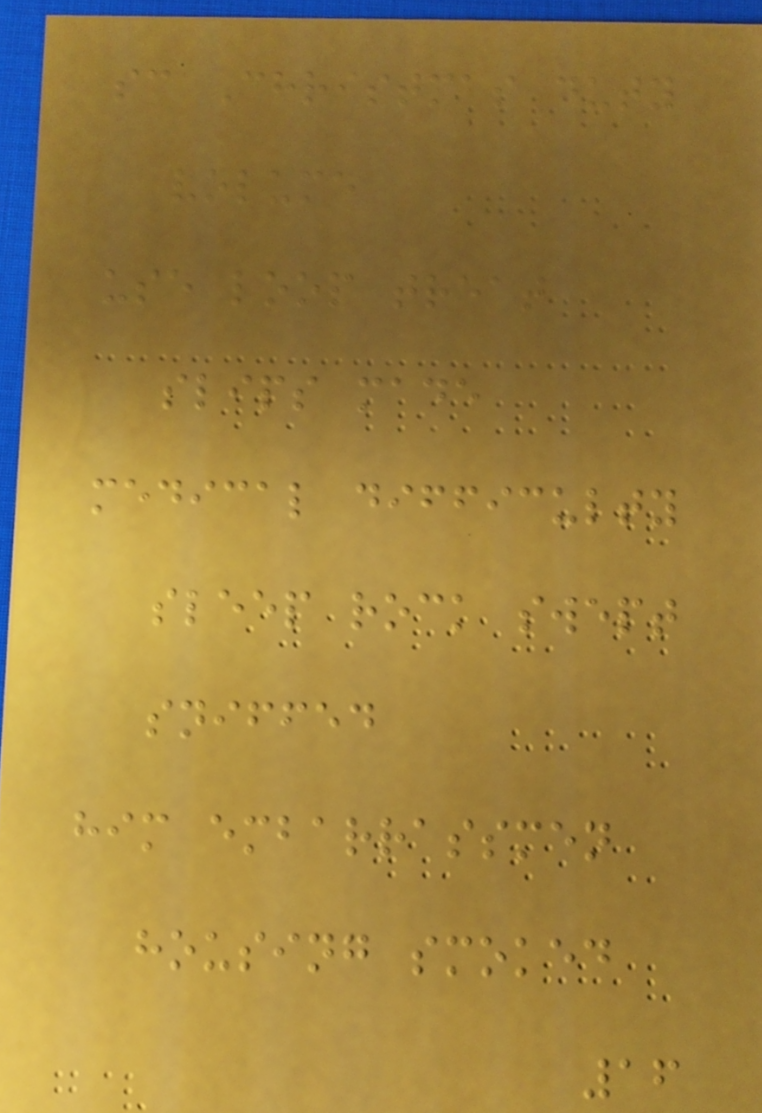sc Christmas duty
volume
use loop treat
slips made
medical difficulty
sleep rock swept
sniffed
him embarrassmen
housing smoked
16
